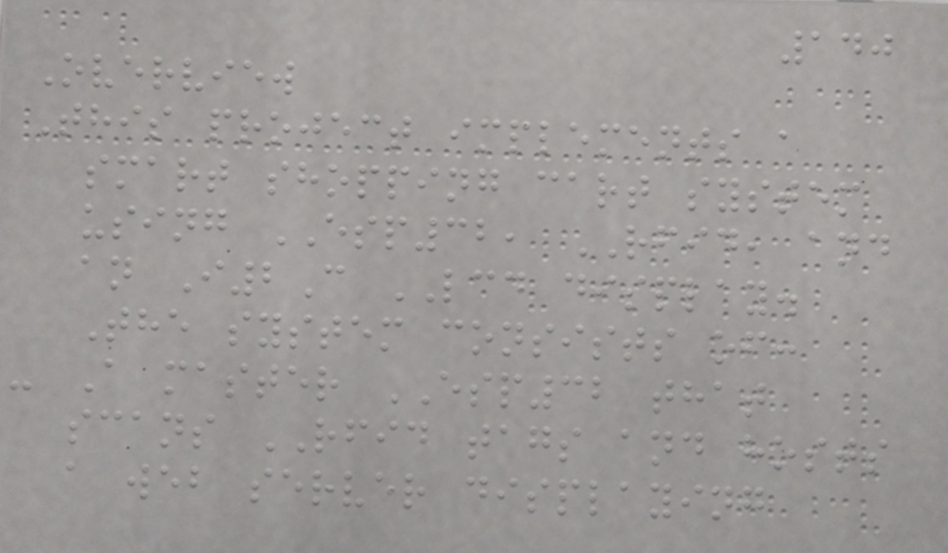140
Overview
This project implements a
smart shopping cart system
using ESP32, RFID, and
an I2C LCD display.
The system consists of:
- A master ESP32 that
scans RFID tags and hosts
a web server displaying
